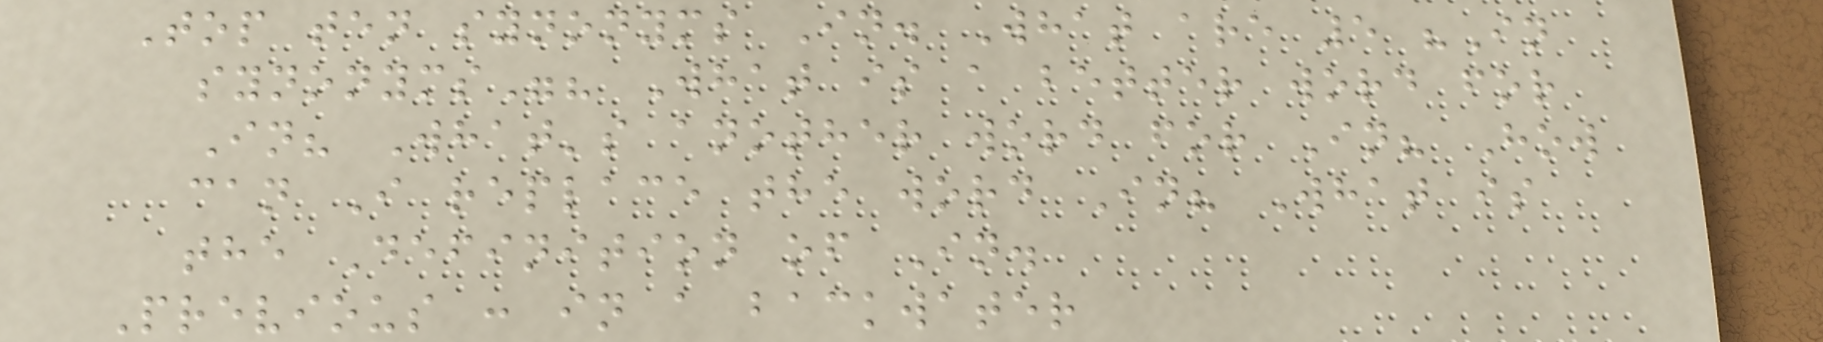Top ten synonyms In. What are 5 "In
synonyms"? What is a better word for
In? What's another word for In? How
can I replace the word In? What is
the Definition of In.
Previous : in a backwater
